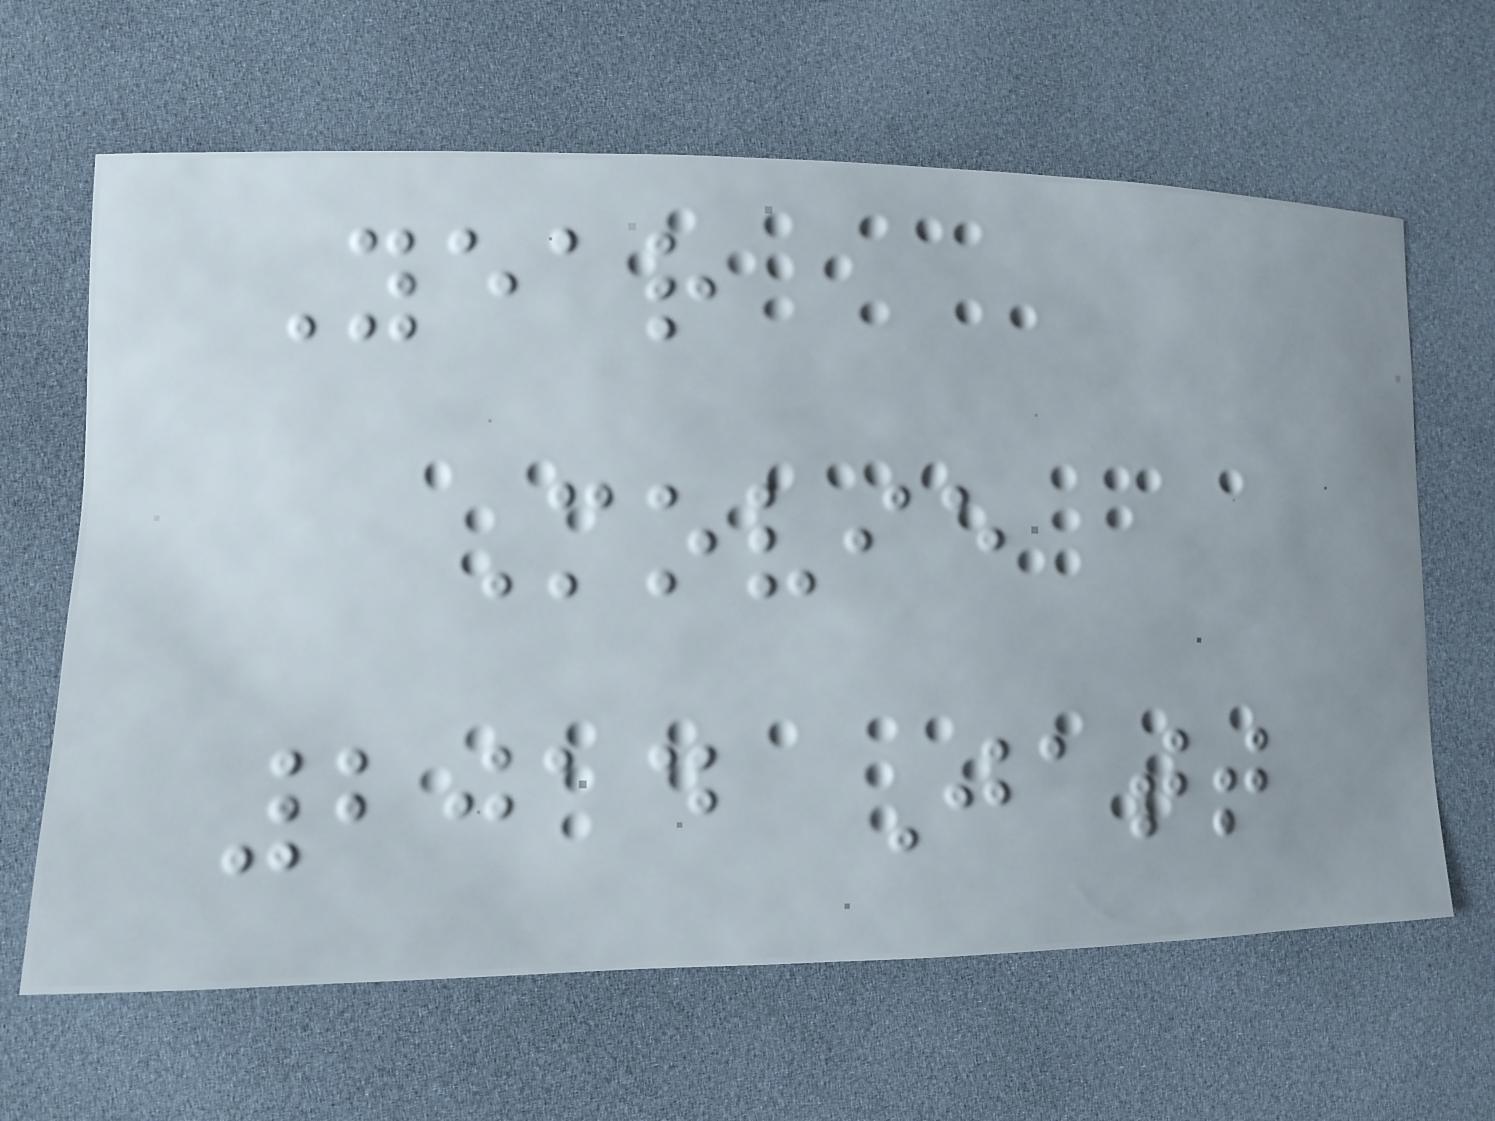Year
Movie
2014 Jatt
